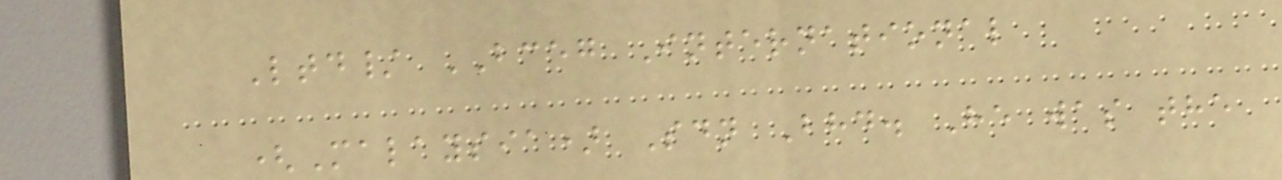Ltd/ BCEG International
(Malaysia) Sdn Bhd. He was the
